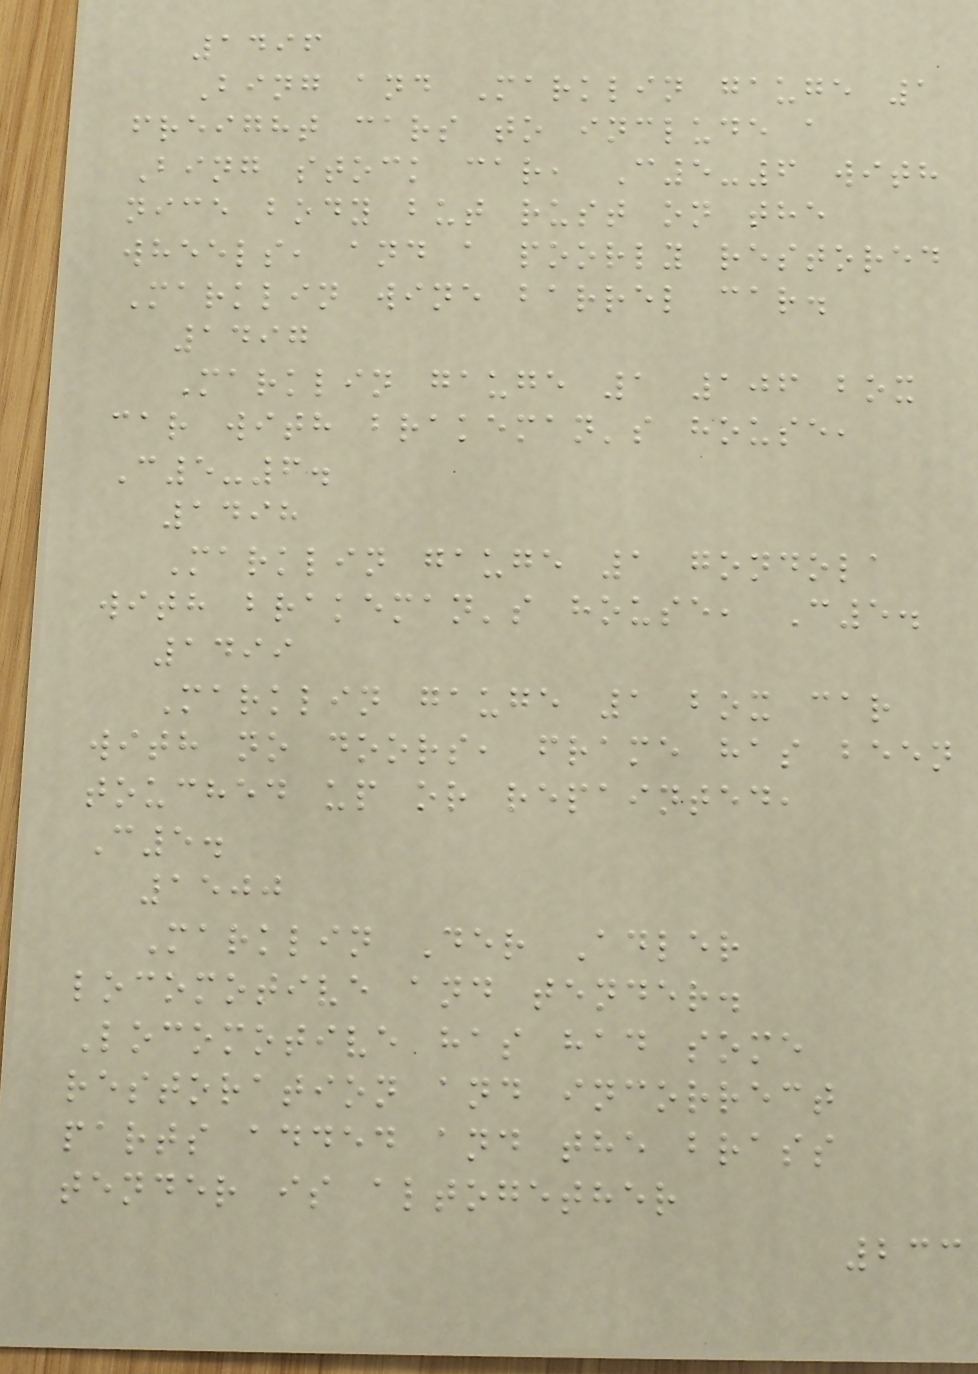1496
Bing and Marklin gauge 1
freight cars to include a
Bing stock car, C5-6 with
nice body but rust on the
wheels, and a poorly restored
Marklin wine barrel car.
1497
Marklin gauge 1 106 box
car with brakeman's house,
C5-6.
1498
Marklin gauge 1 gondola
with brakeman's house, C5.
1499
Marklin gauge 1 box car
with no doors, frame has been
touched up or repainted,
C5.
1500
Marklin Der Adler
locomotive and tender.
Locomotive has had some
restoration and incorrect
parts added and the brass
tender is altogether
233
